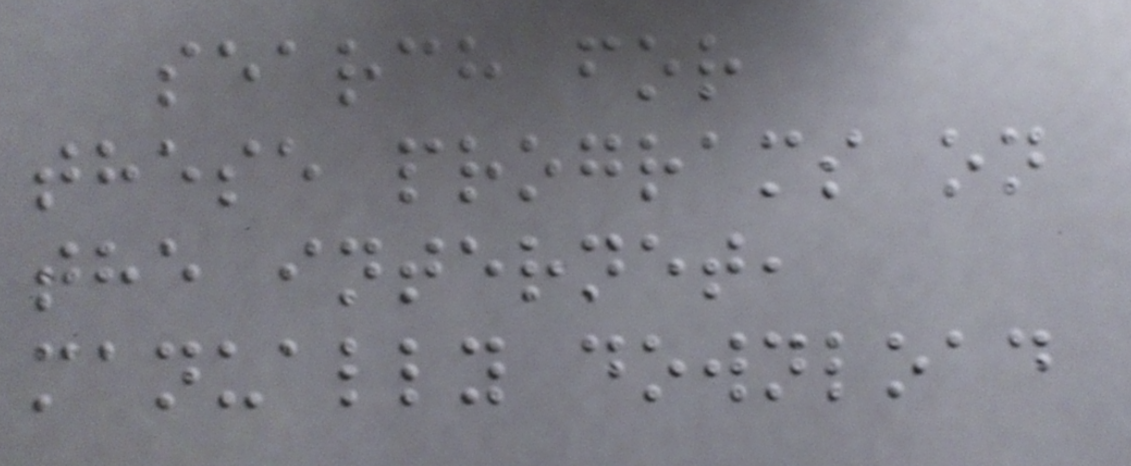search for
these programs on
the internet,
manually download
